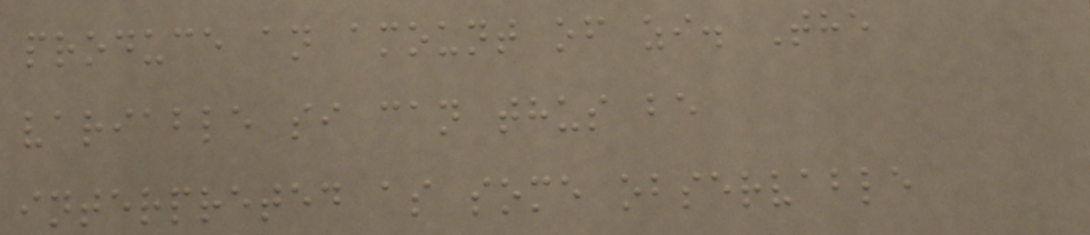produce an amount of zi. The
variable si can thus be
interpreted as some observable
